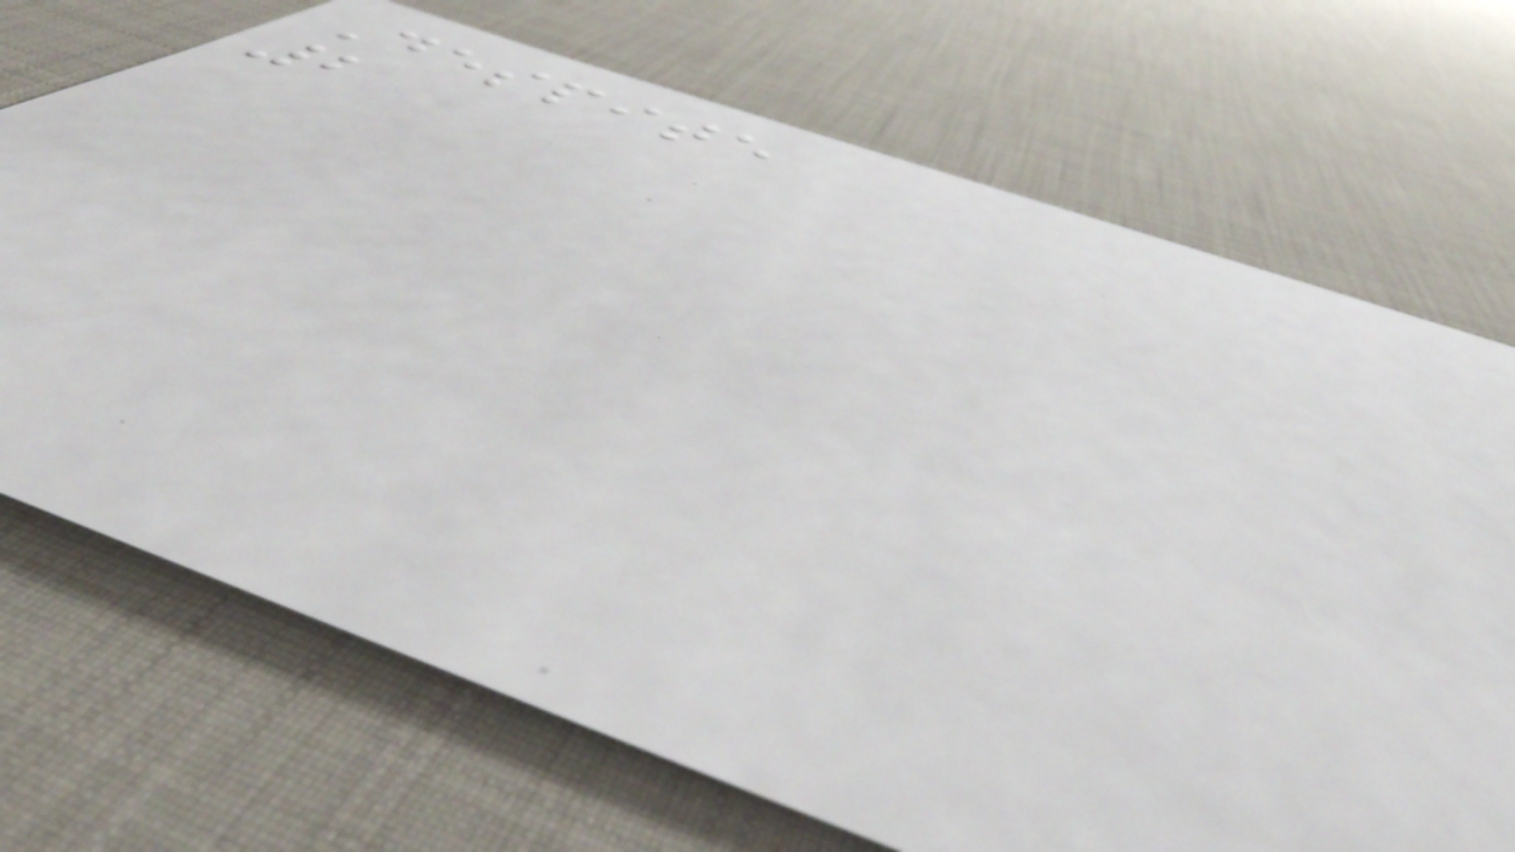Despite
2
